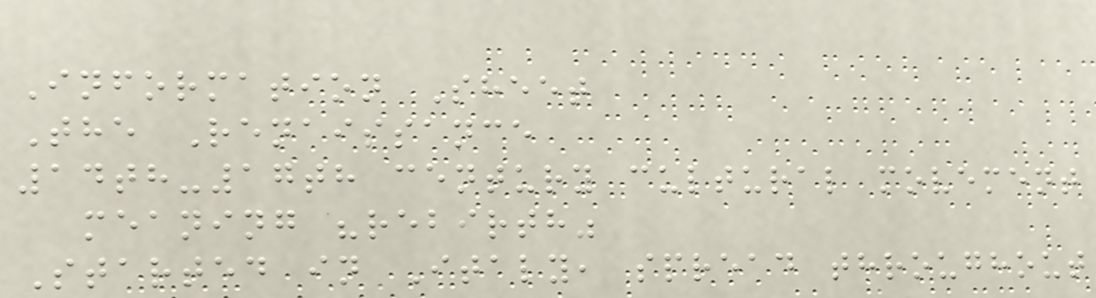Information Sheet
The Renaissance
14th-17th century cultural movement
meaning "rebirth"
Started in Italy, spread throughout
